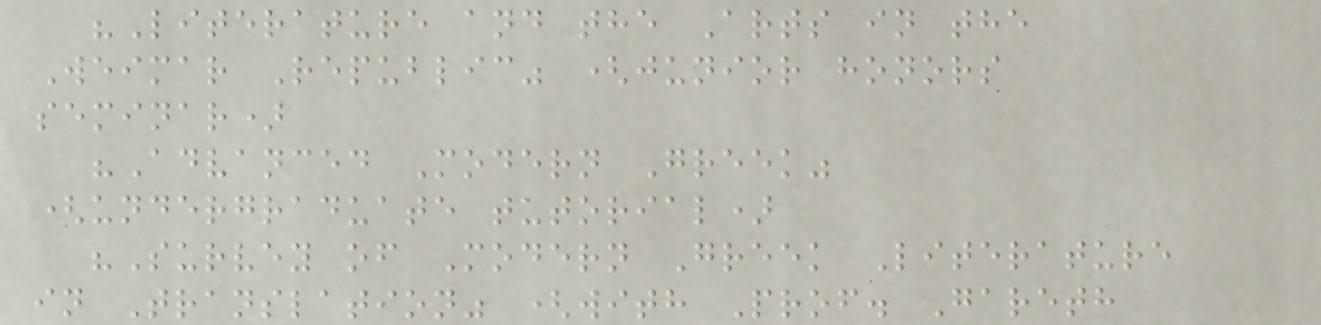"Literature and the Arts in the
Weimar Republic" (junior honors
seminar)
"Advanced Modern Greek"
(undergraduate tutorial)
"Survey of Modern Greek Literature
in Translation" (with Prof. Gareth
